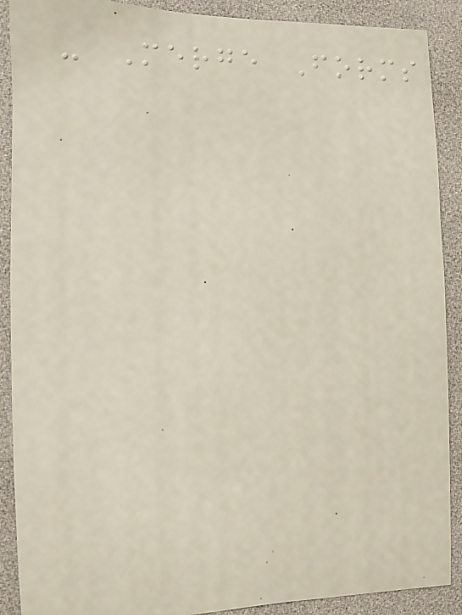- Merge Forms
